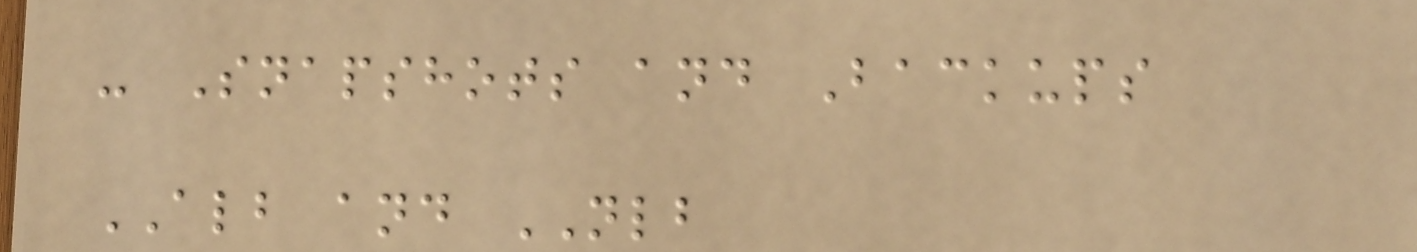- Snapshots and Backups
ALB and NLB
